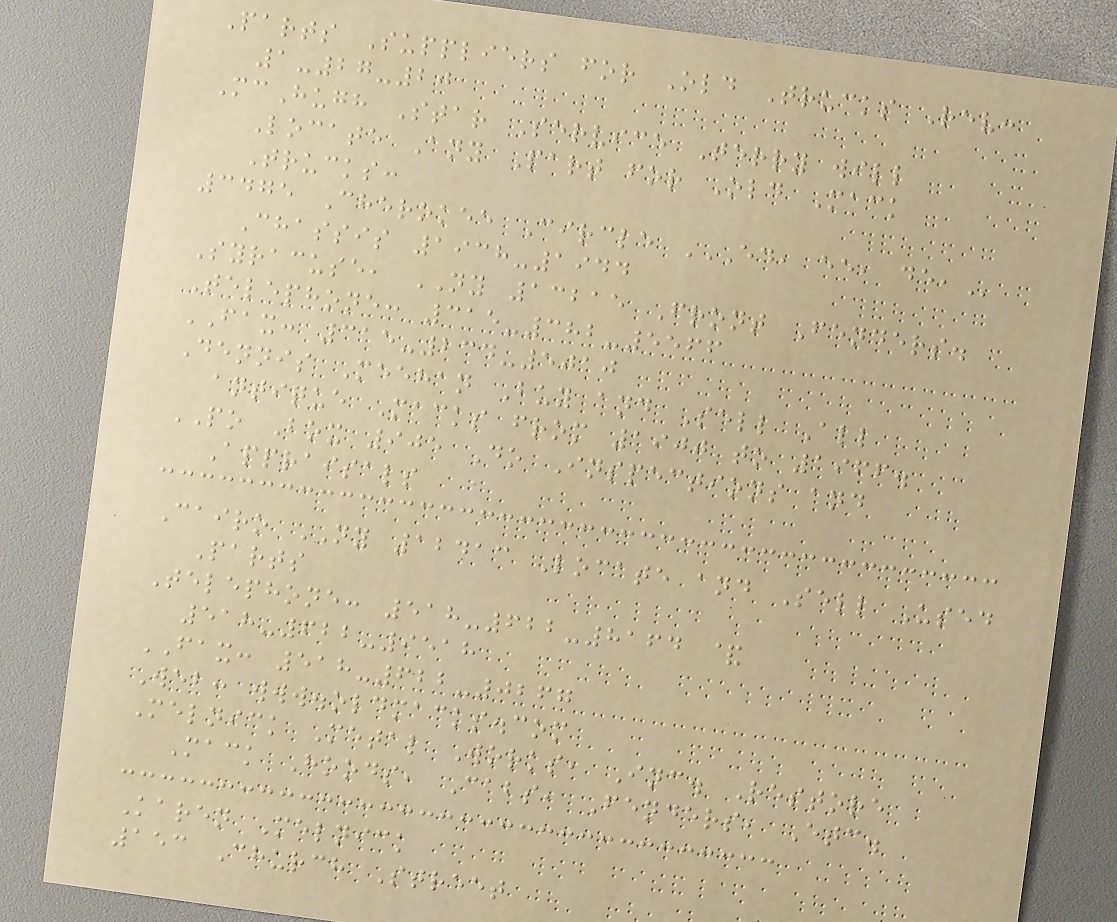Parts Suppliers for Old Trucks Rev:
1-27-20
McHugh Star Service Terry will
Locate Any Part for Old Mack
Trucks:
3475 Cherokee Circle ED, EE, DE,
Chassis 1938-1944
Syracuse, NY 13215 Front Fenders.
Telephone: 315-382-5566
FAX: 315-234-5010
Dennis Meehan Buy and Sell All
antique Macks from 1900 to 1966.
PO Box 905 Do Inspections and
Appraisals
Cairo NY 12413 Locate and Sell Used
Parts
Telephone: 518-622-8164 &
518-622-9518
FAX: 518-622-0267
Web: www.oldmacks.com
Melnick Metal Works, Inc. Restore
Mack Hoods, Cabs, Fenders, Etc.
Karen Melnick
153 Church Street
